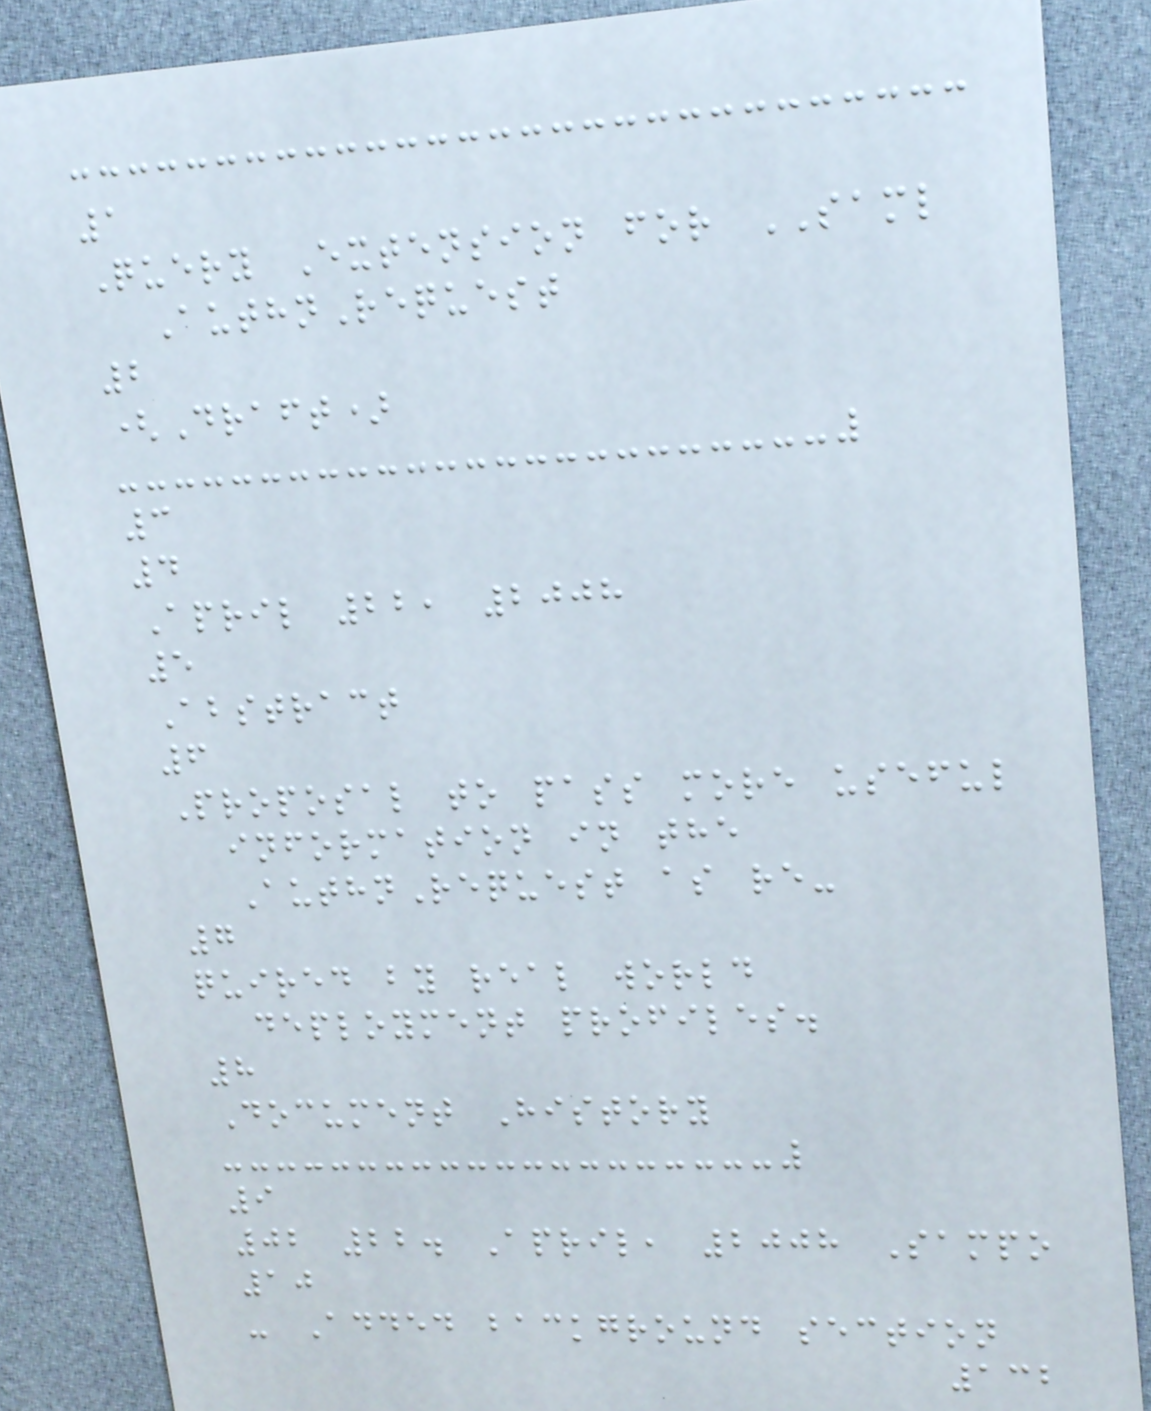1
Query Extension for SAML
AuthnRequest
2
(Draft)
3
4
April 22, 2008
5
Abstract
6
Proposal to pass more useful
information in the
AuthnRequest as re-
7
quired by real world
deployment profiles.
8
Document History
9
02 22. April, 2008 Sampo
10
- Added background section
132
